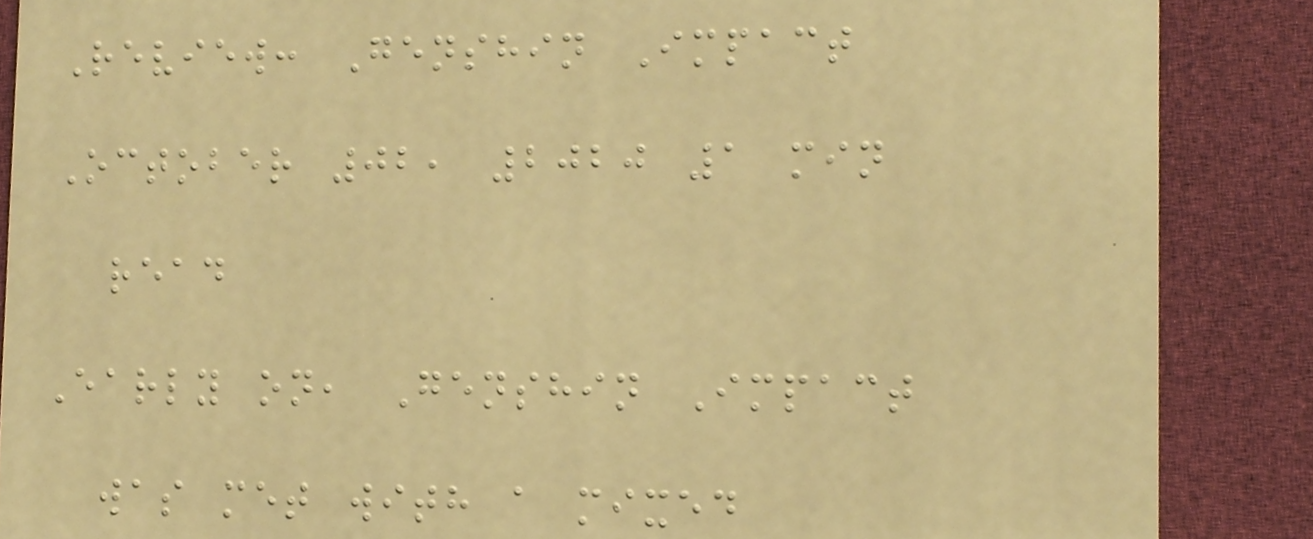Review: Genshin Impact
October 02, 2020 1 min
read
Early on, Genshin Impact
was met with a mixed
